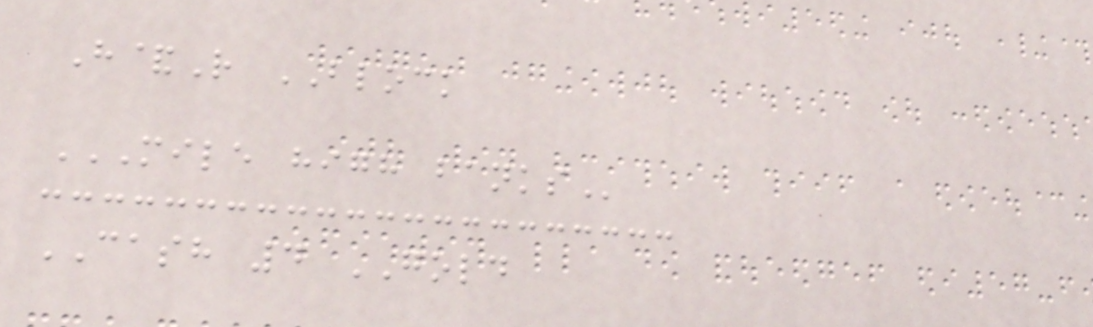H&R BLOCK
MILE HIGH BANKS
CASH 4 GOLD
